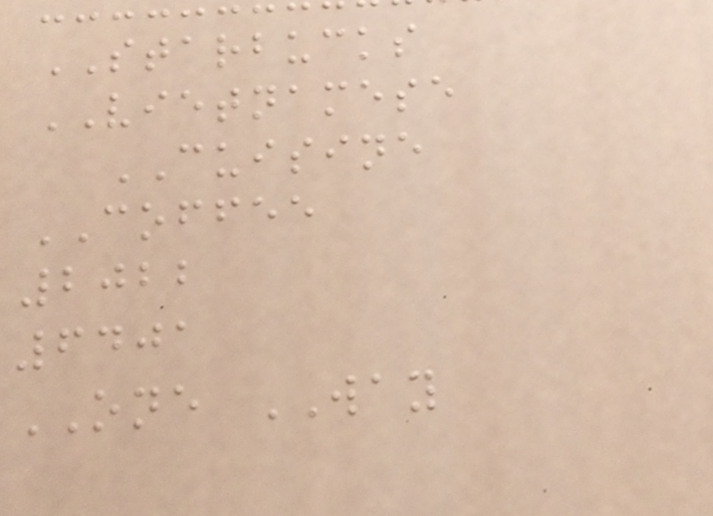STARBUCKS
VIETNAMESE
CUISINE
COFFEE
2022
6401
ONE WAY
